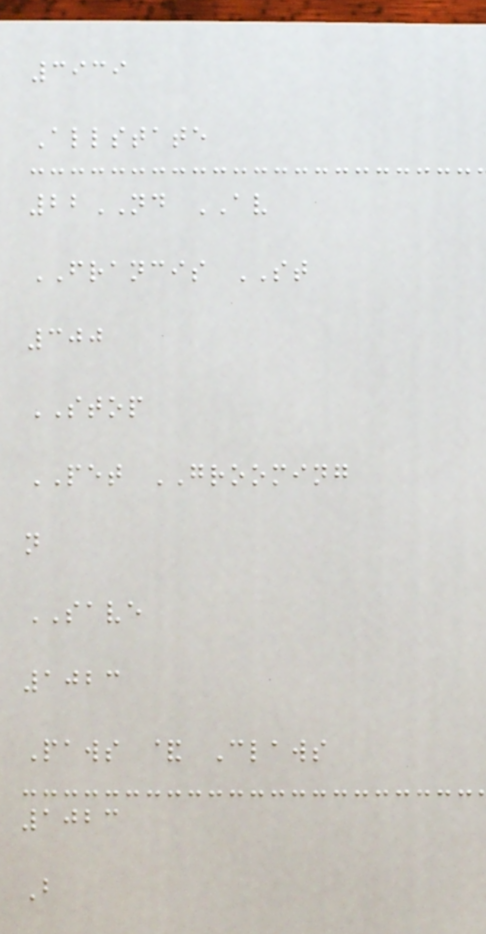3939
Allstate
22ND AV
FRANCIS ST
300
STOP
PET GROOMING
n
SAVE
1023
Paws & Claws
1023
B
